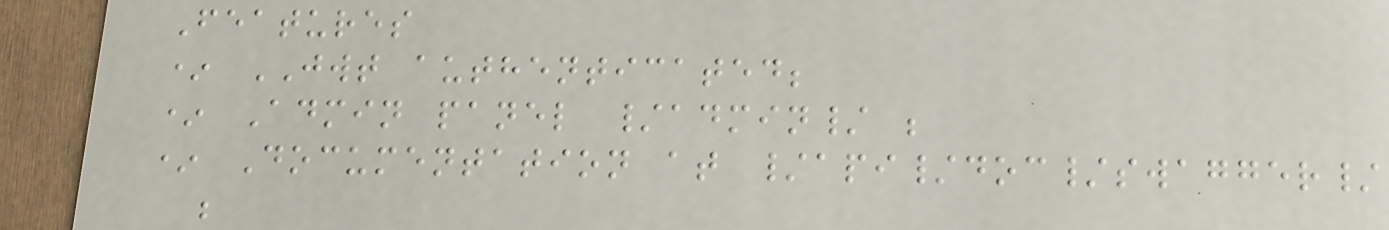Features
* JWT authenticated;
* Admin panel /admin/ ;
* Documentation at /api/doc/swagger/
;
